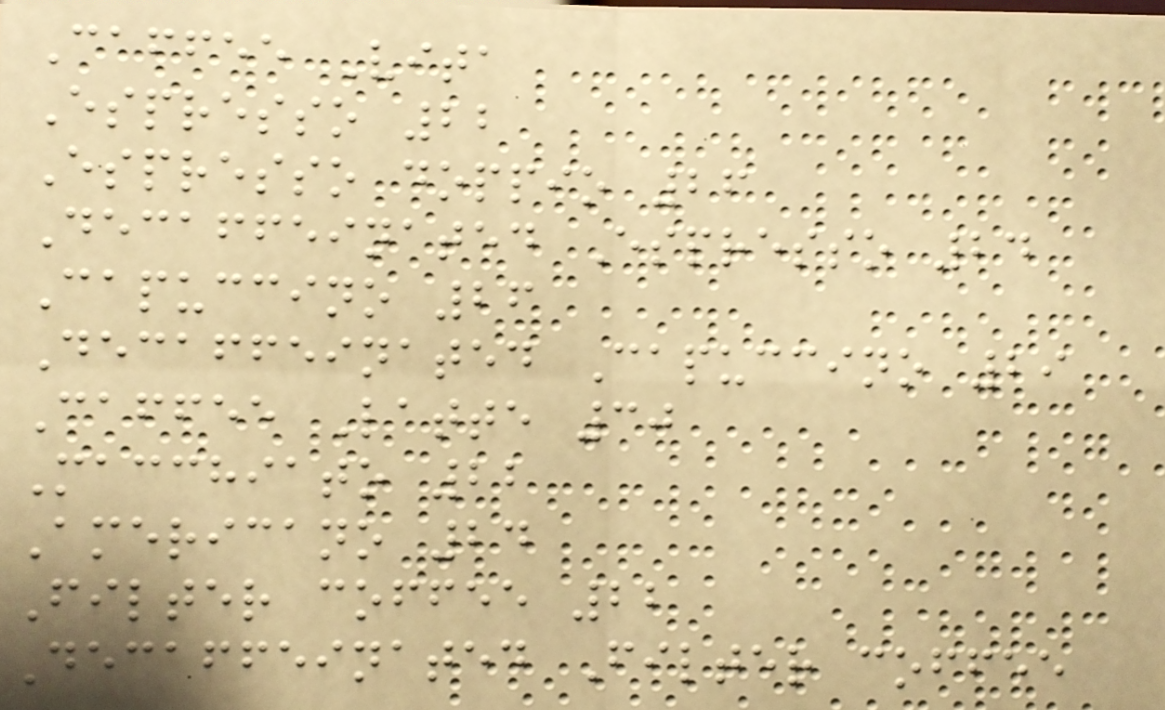Caffee Vita
Espresso 22
Espresso doppio 26
Decaffeinated Espresso 24
Capuccino 26
Decaffeinated Capuccino 29
Caffee Latte 30
Macchiato 22
Americano 24
Filter coffee 22
Decaffeinated Filter coffee
